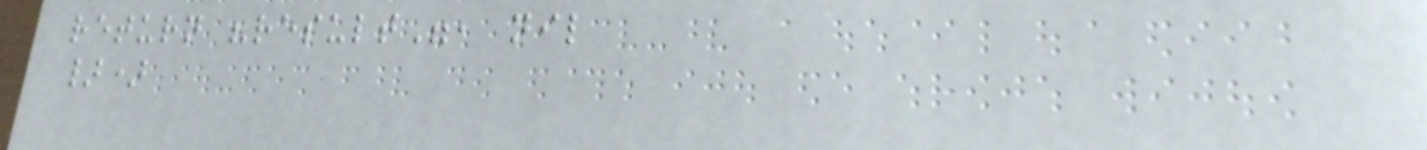return "result", nil
})
